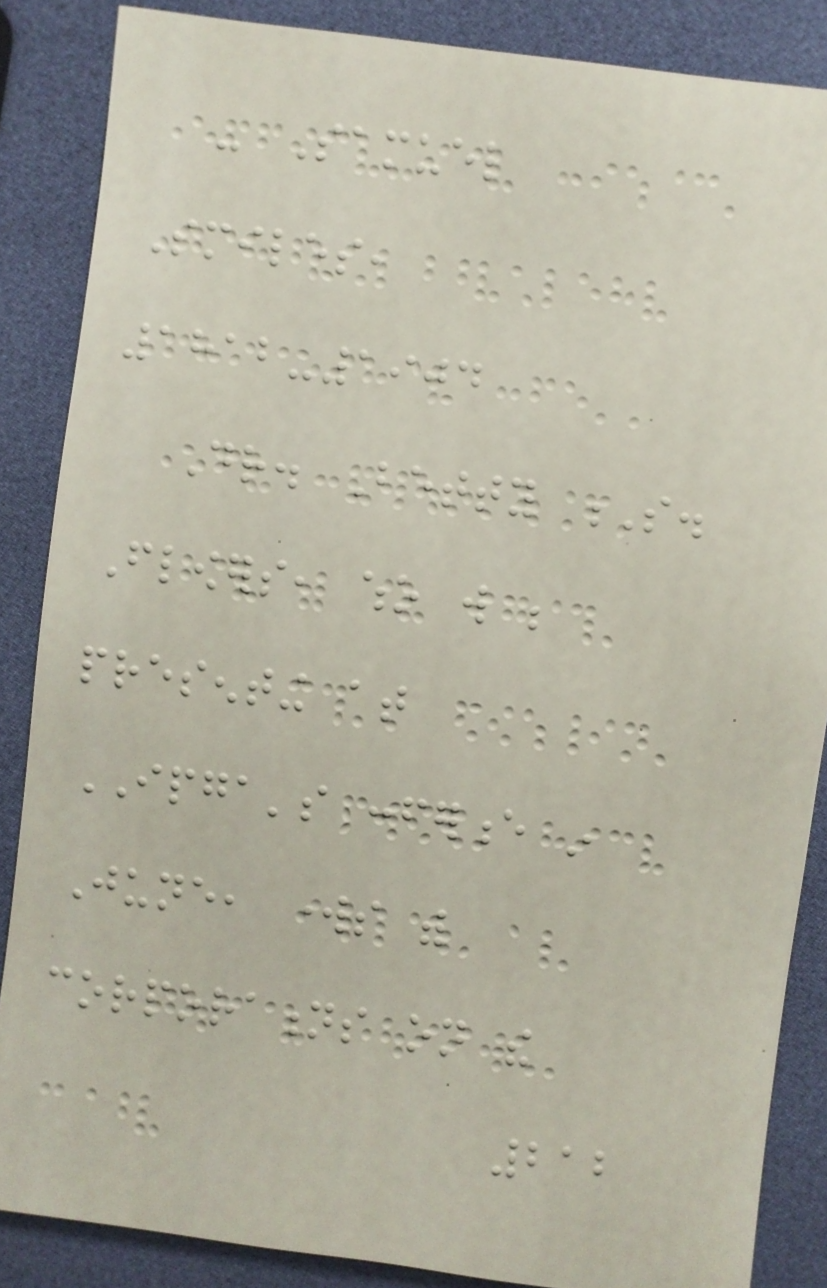- Samuel
Smiles,
1812-1904
Dr. Betty S.
Flowers, who will be
presenting at
IPGA's conference in
June, works with
corporations on the
212
